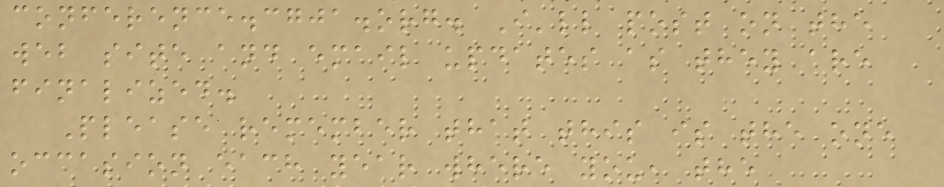conference.cgja.org. I'll post on the
web site and email updates as they are
finalized.
Please remember that this is the one
occasion each year where you, the
